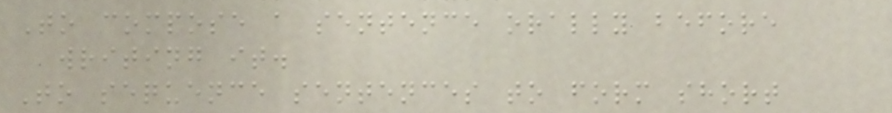To compose a sentence orally before
writing it.
To sequence sentences to form short
